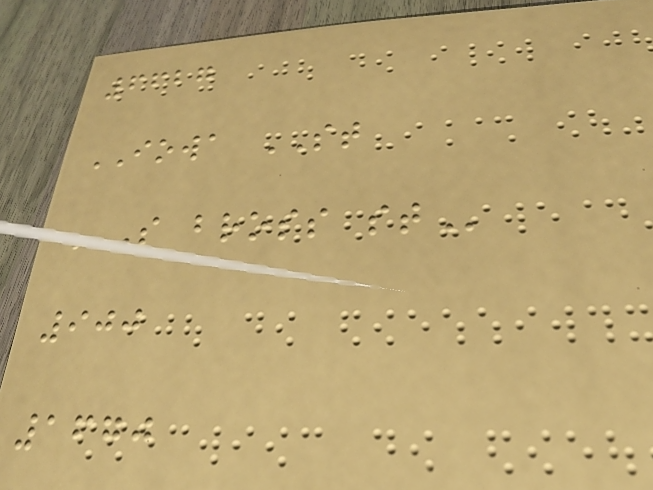6627
IOWA ST
S BROSS ST
900
1670
